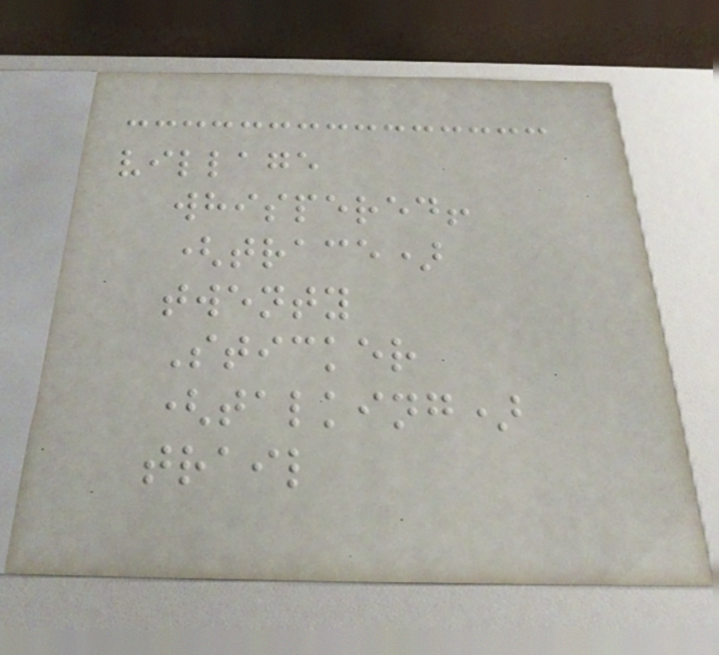village
whispered!
(trace)
twenty
Sticker
(talking)
trail
